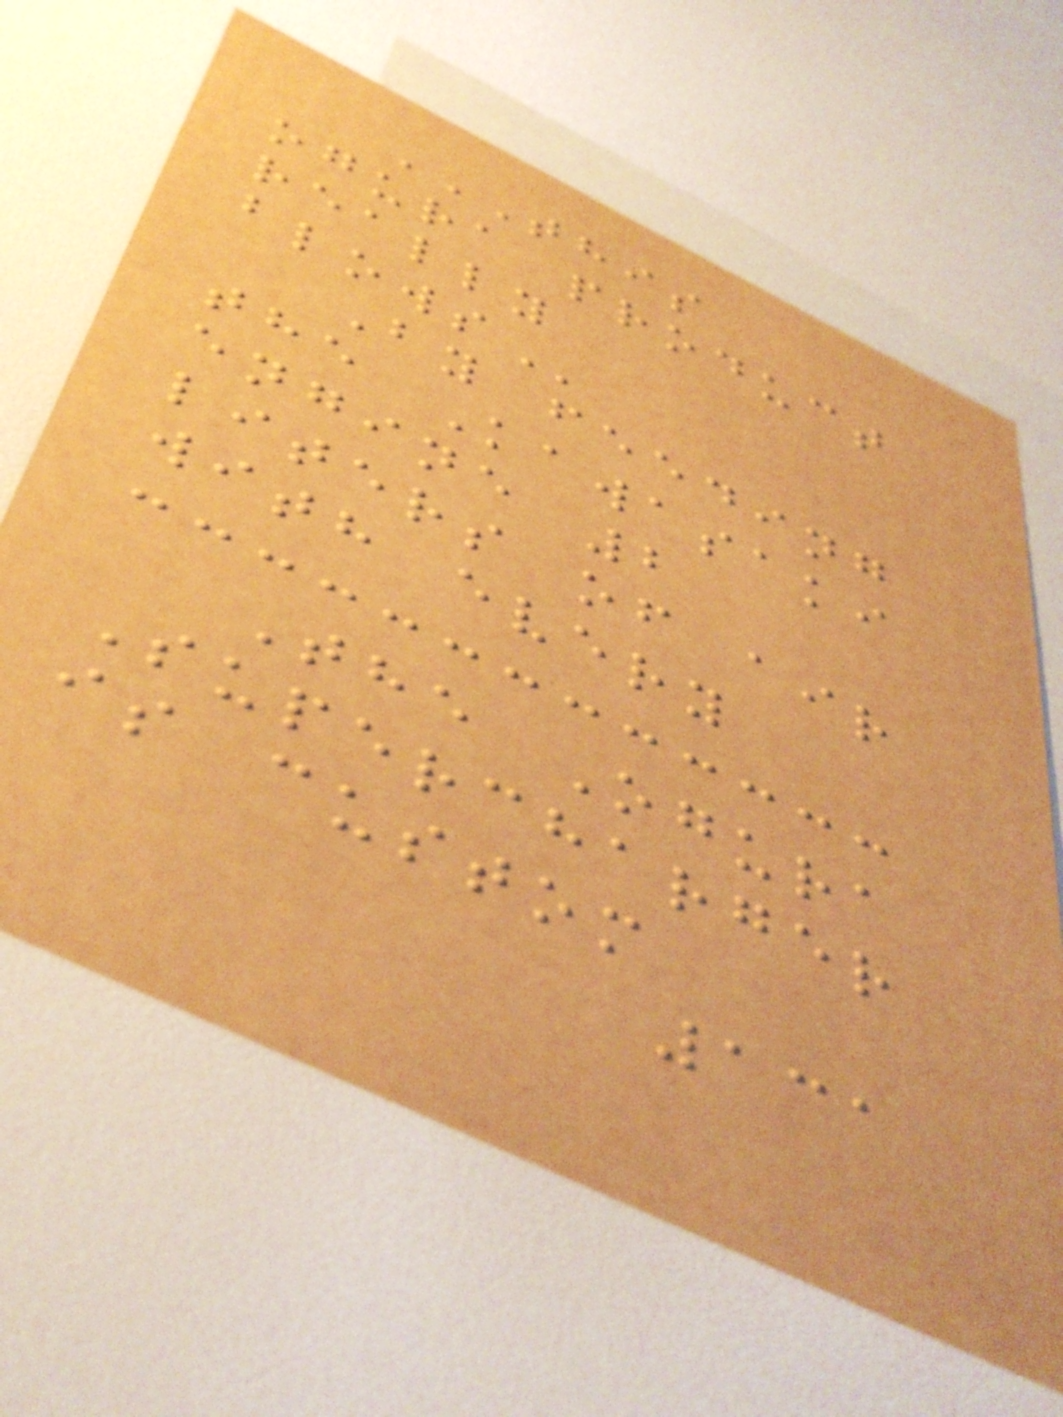THIS
OGURA PRODUCT
REALLY
BLOWS
By feeding
the Kawasaki
engine 2
liters of air
with every
The Ogura
Supercharger
is custom
131
